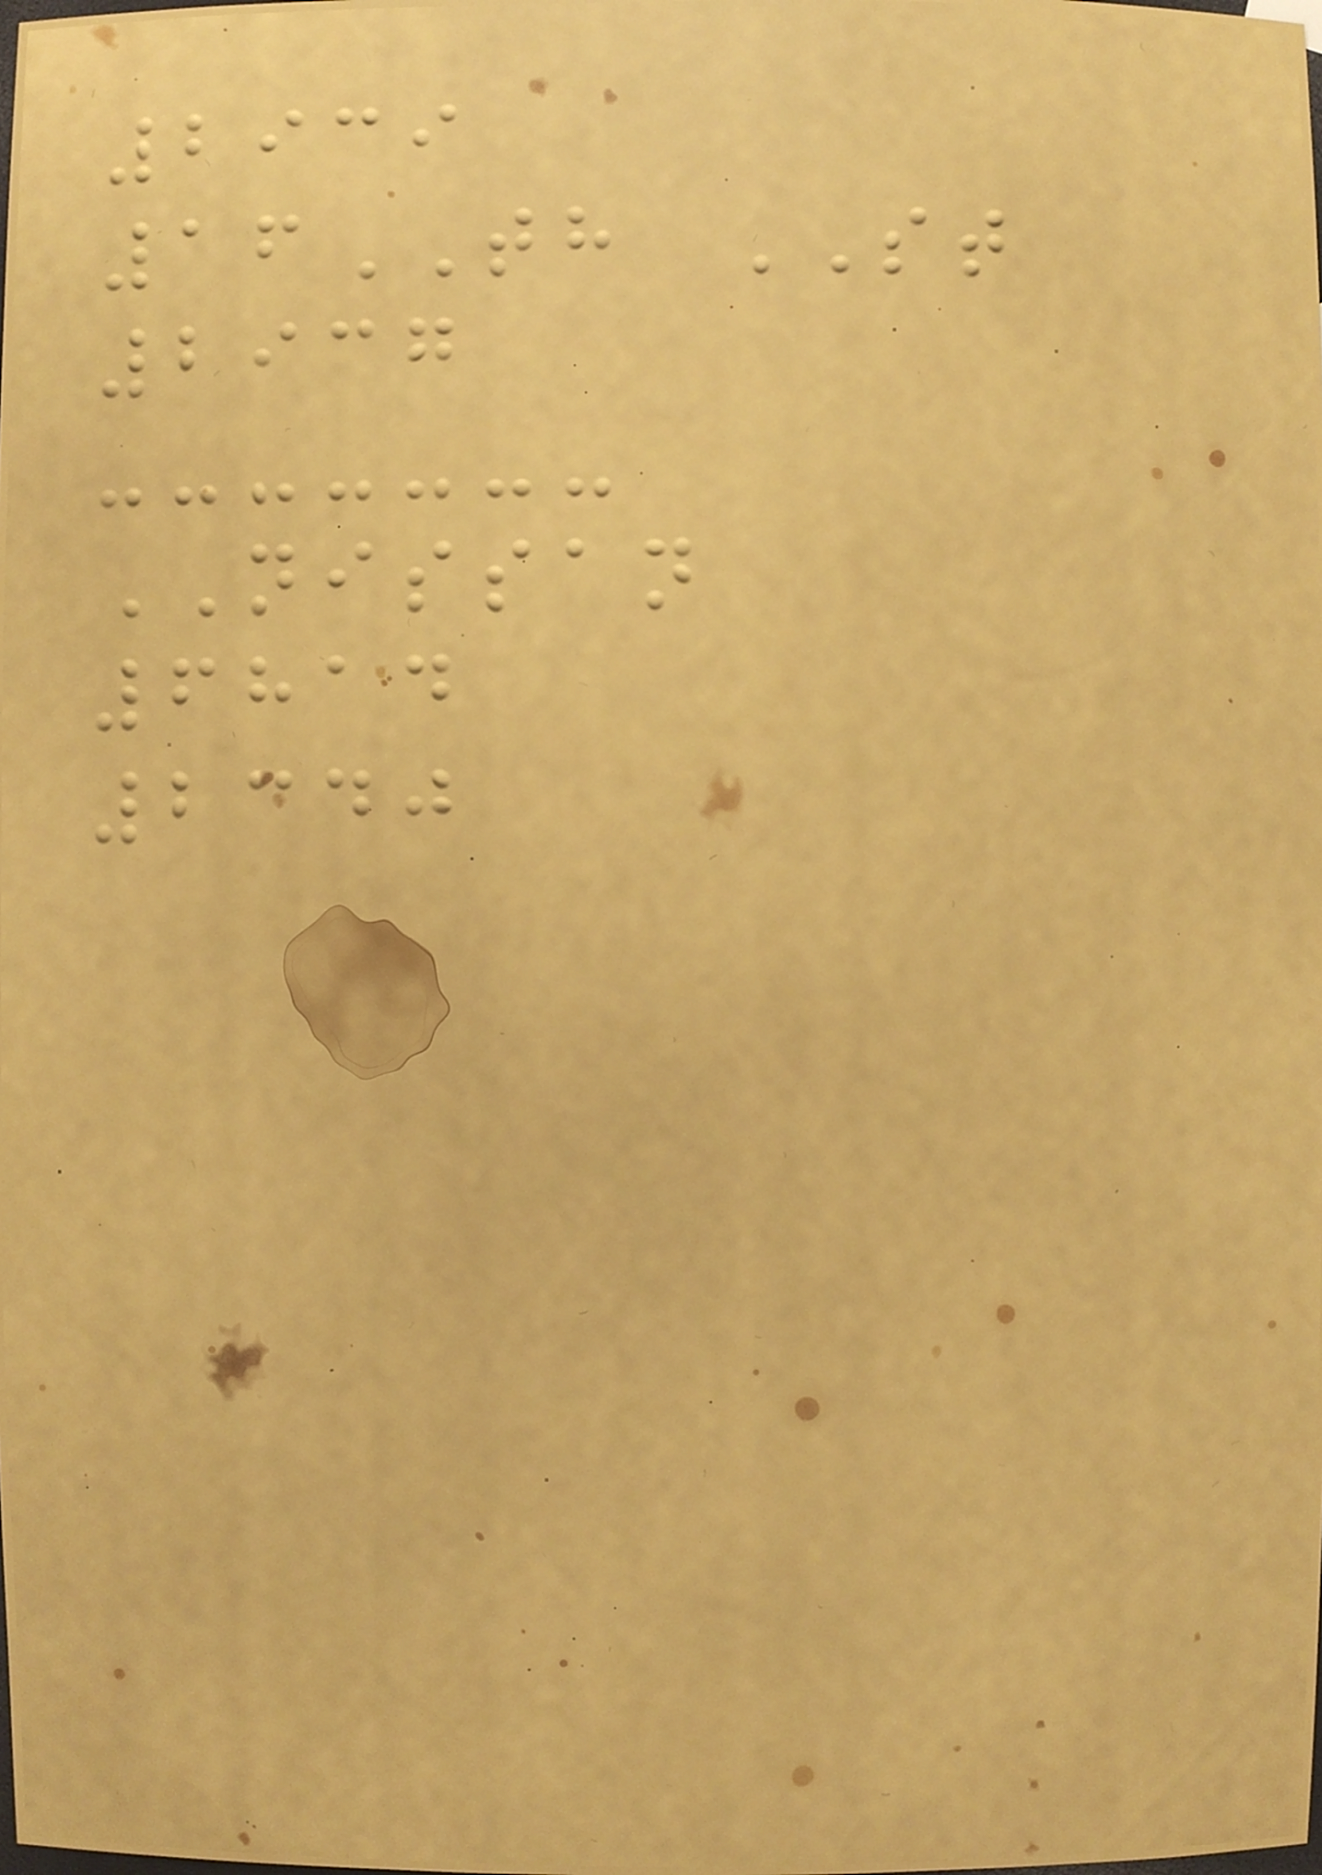2939
16TH ST
2937
NISSAN
6814
2340
